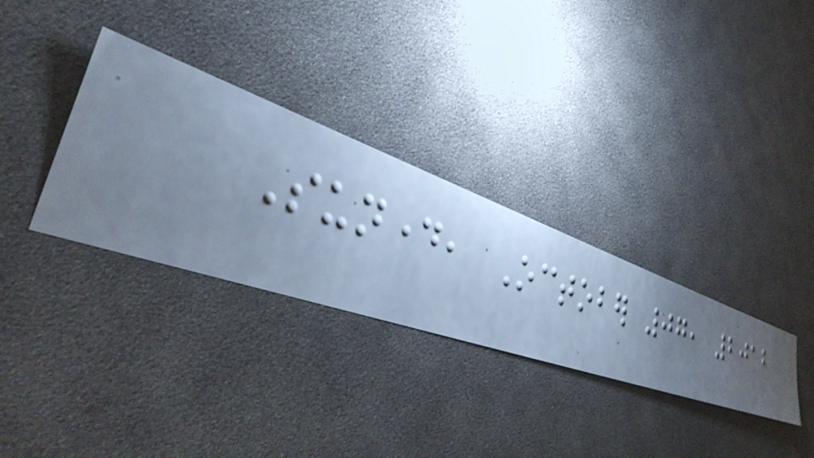Sunday, October 07, 2012
